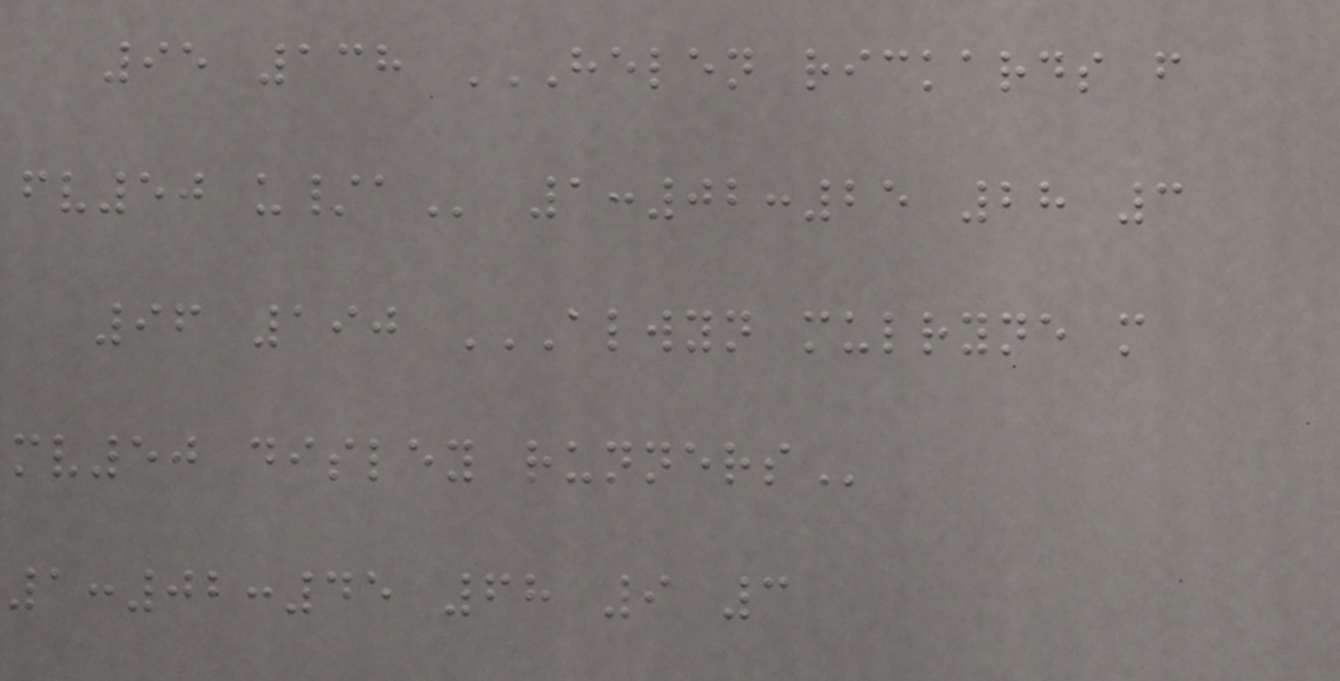95 138 HELEN RICKARDS F
FV50 U/A 1:02:25 28 3
96 190 ALWYN MULRYNE M
MV50 DISLEY RUNNERS
1:02:45 68 9 3
